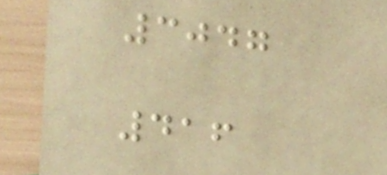3047
416
